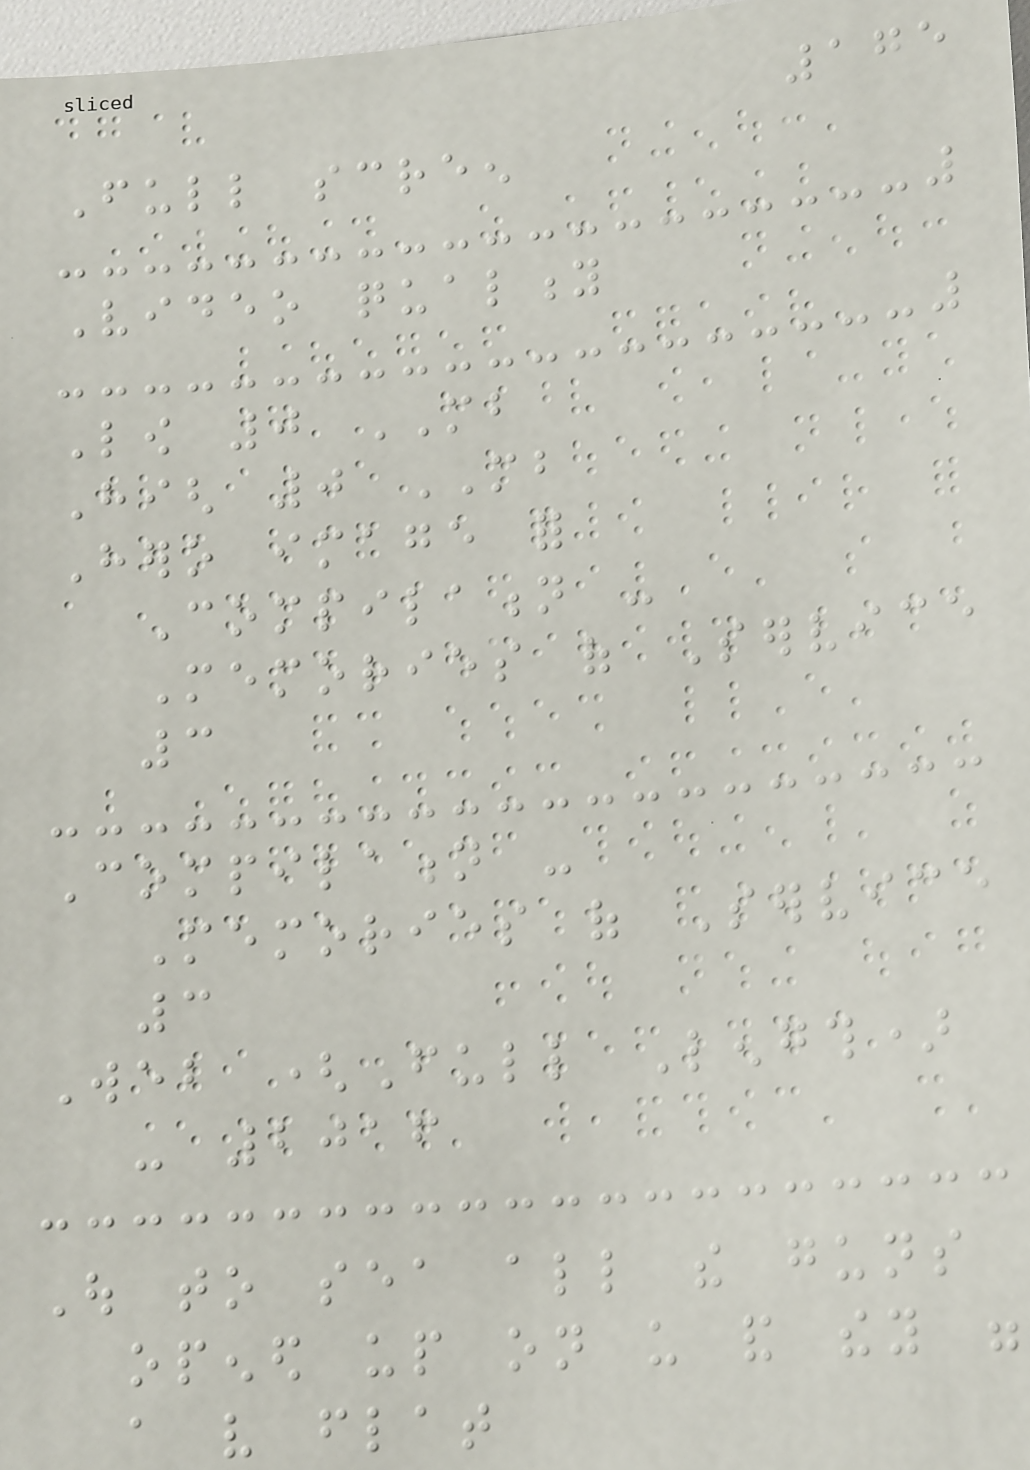175
Full screen
Video quality
Low 0 MB
High 0 MB
Hero image for
Compilation -
Memories of Service
3
Compilation -
Memories of Service
3
Web (Full Length)
- 2016
Out to sea all the guns
opened up on us and they were
a very flat
